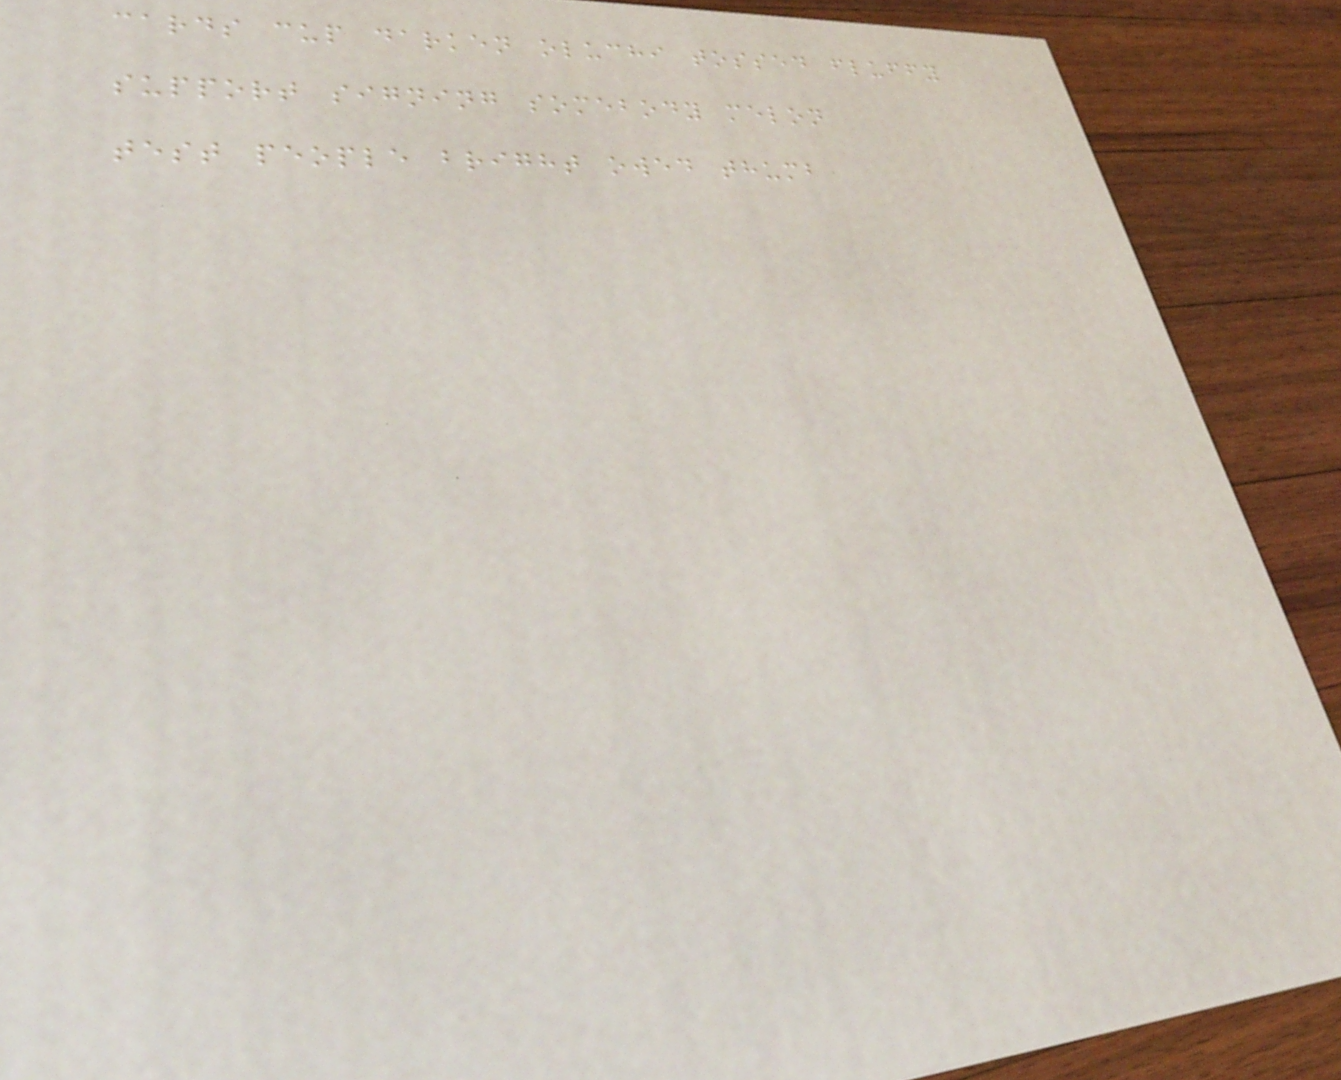cards cup darken oluchi tossed fluffy
support signing somebody melon
test people bright owed thumb
